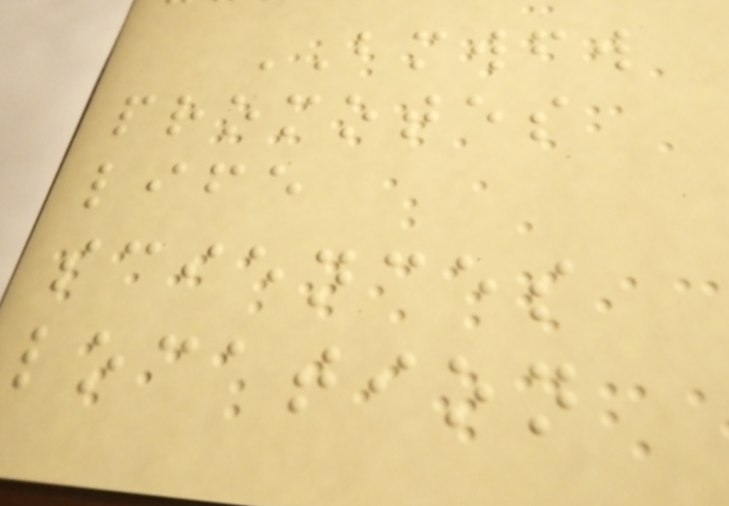BMWFW
promotes
life
sciences
location
